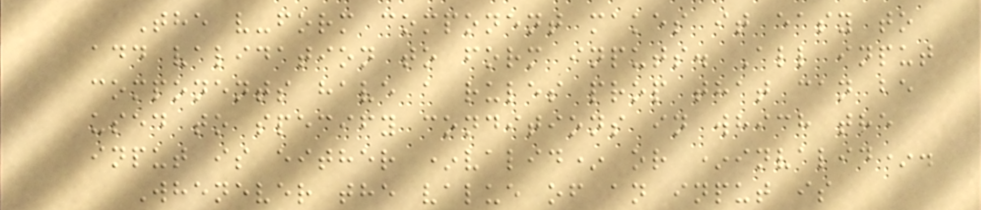The v-form component makes it easy to
add validation to form inputs. All input
components have a rules prop that can be
used to specify conditions in which the
input is either *valid* or *invalid*.
Whenever the value of an input is
